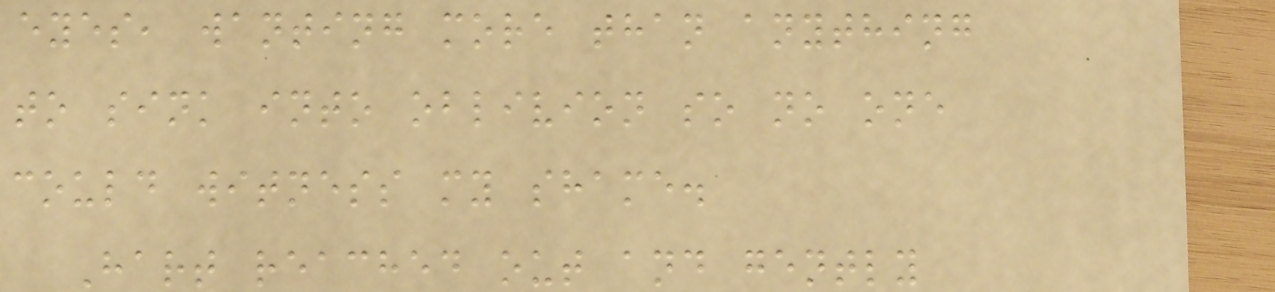eyes, wanting more than anything
to sink into oblivion so no one
could witness my shame.
Hart reached out and gently
